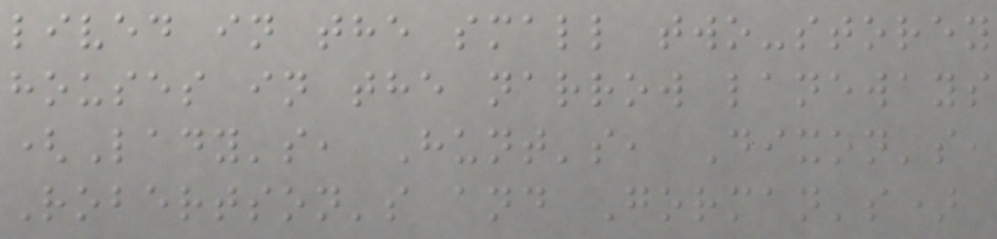lived in the small two-storey
houses in the narrow laneways
(Lady's, Hunt's, Dixon's,
Robertson's and Gorman's)
